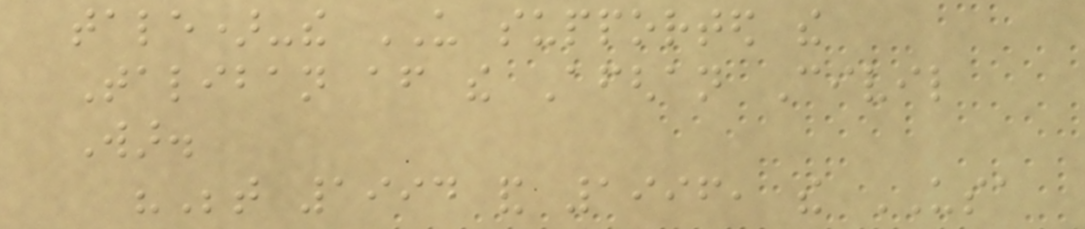tale)-the US supported the
Taliban after the Afghan Civil
War.
"Between 1994 and 1996, the USA
